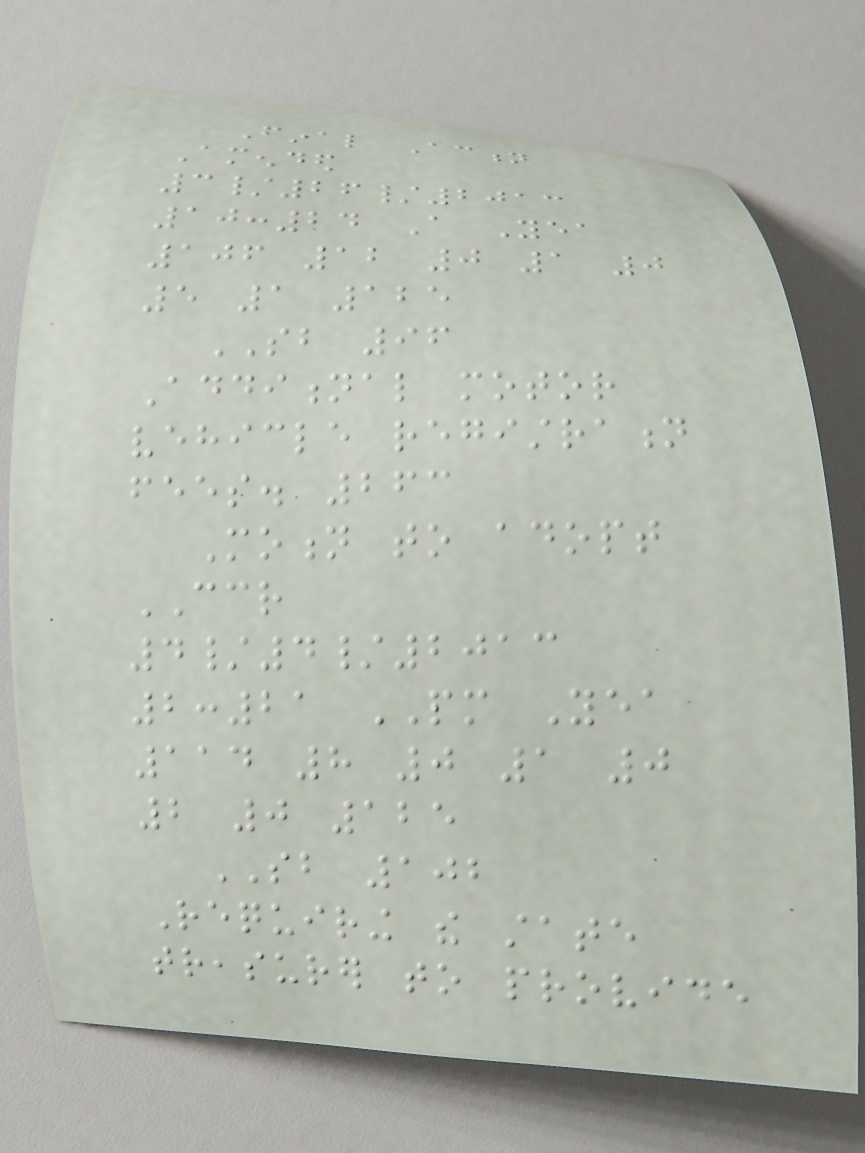Final Action
Amended
3/26/2013
10:24 A Yea
106 12 0 1 0
5 1 125
SB 96
Additional motor
vehicle registration
fees. 263
Motion to adopt
CCR
4/4/2013
2:21 PM Yea
114 8 0 1 0
2 0 125
SB 102
Requiring the state
treasurer to provide
